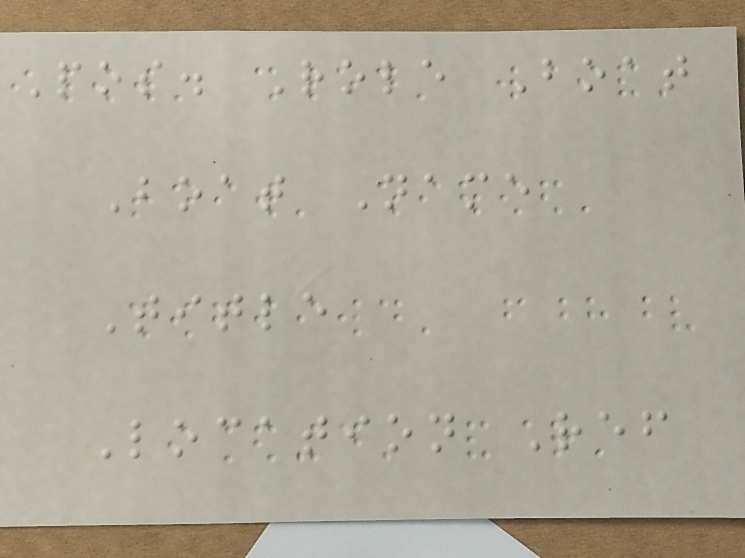Pos. Role Boat
Boat Name
Title
Location Ref
